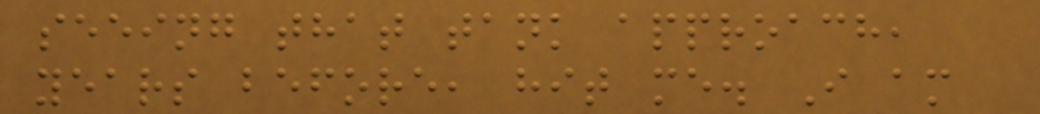seeing that tank approach,
years before, hit me. I am
